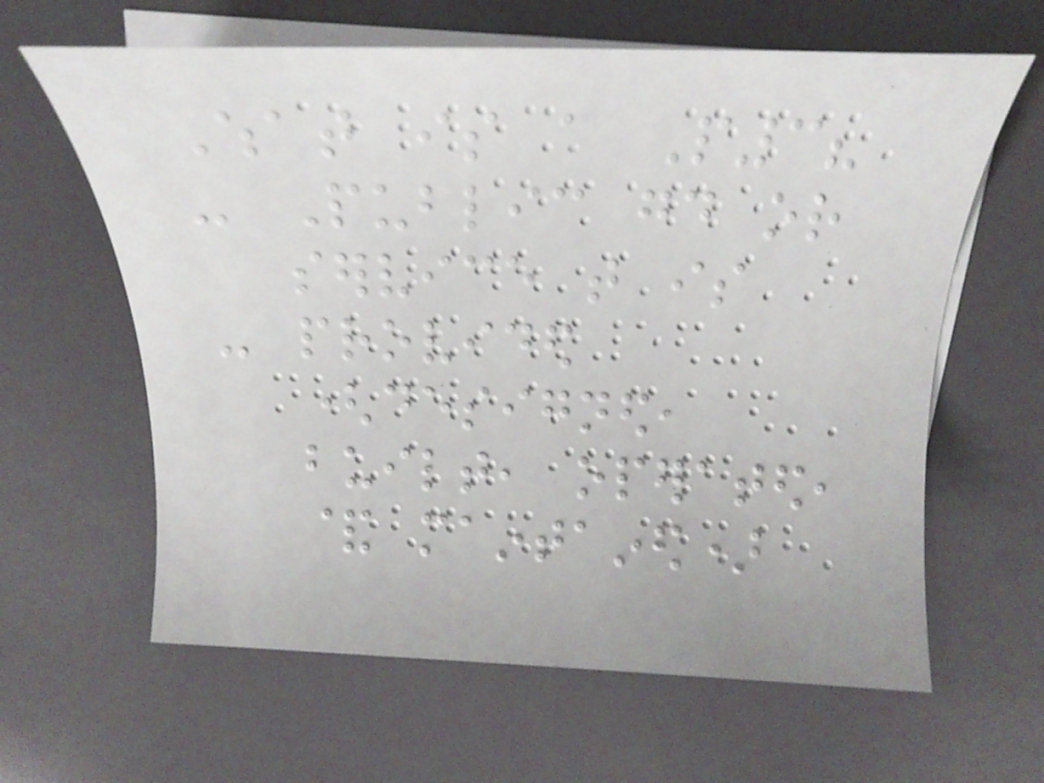What is a P3?
- Public good or
service that is
- provided
(designed,
built, operated,
& maintained)
